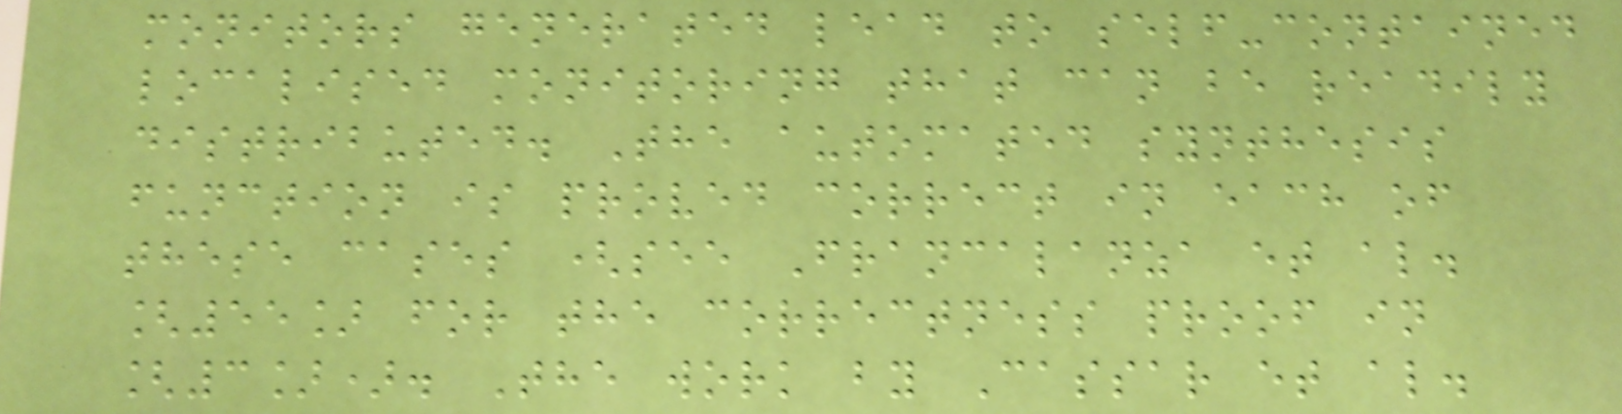monitors generated lead to self-contained
localised monitoring that can be readily
distributed. The automated synthesis
function is proved correct in each of
these cases (see Francalanza et al.
[55] for the correctness proof in
[3]). The work by Cassar et al.
